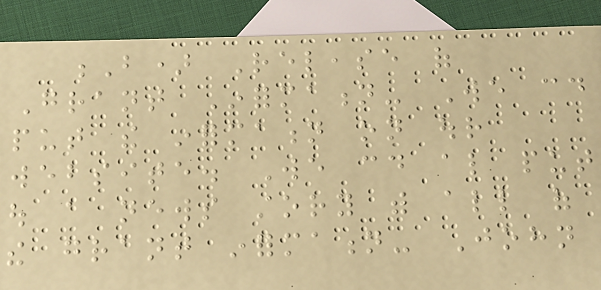B) Release of
Grant Information- We could
put the information on our
website. We could also put
out a news story with all of
the grant information- John
